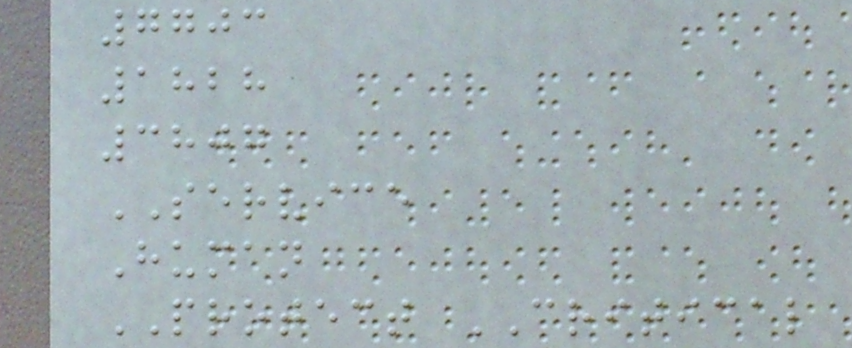7703
1828
3807
SERVICE
Human
PROTECT CRITICAL
